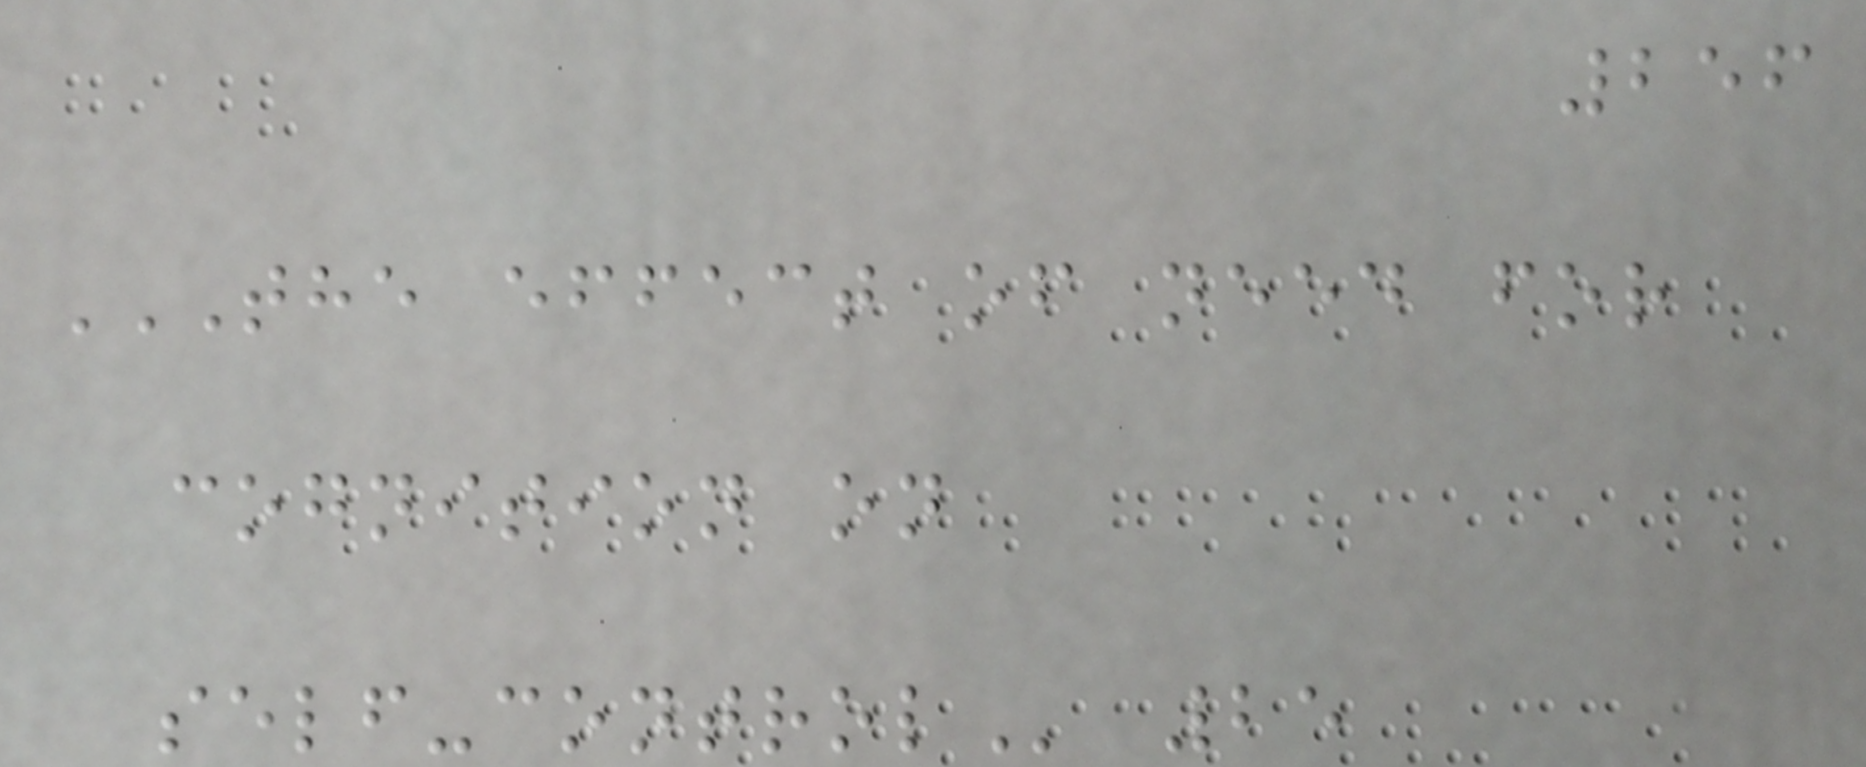256
THE EFFECT OF NEED FOR
COGNITION ON
SELF-CONTROL 25
